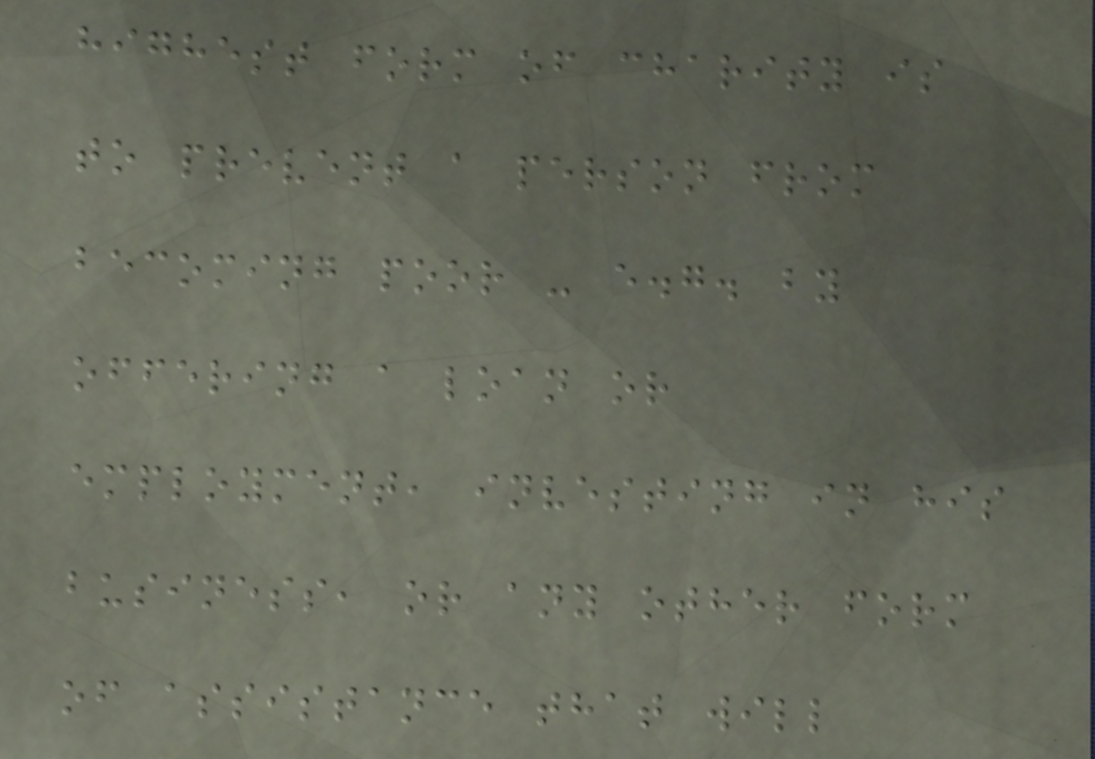highest form of charity is
to prevent a person from
becoming poor - e.g. by
offering a loan or
employment, investing in his
business, or any other form
of assistance that will
